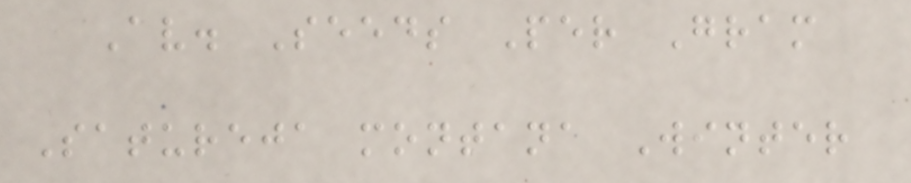Av. Seeds Per Gram
Satureja montana Winter
